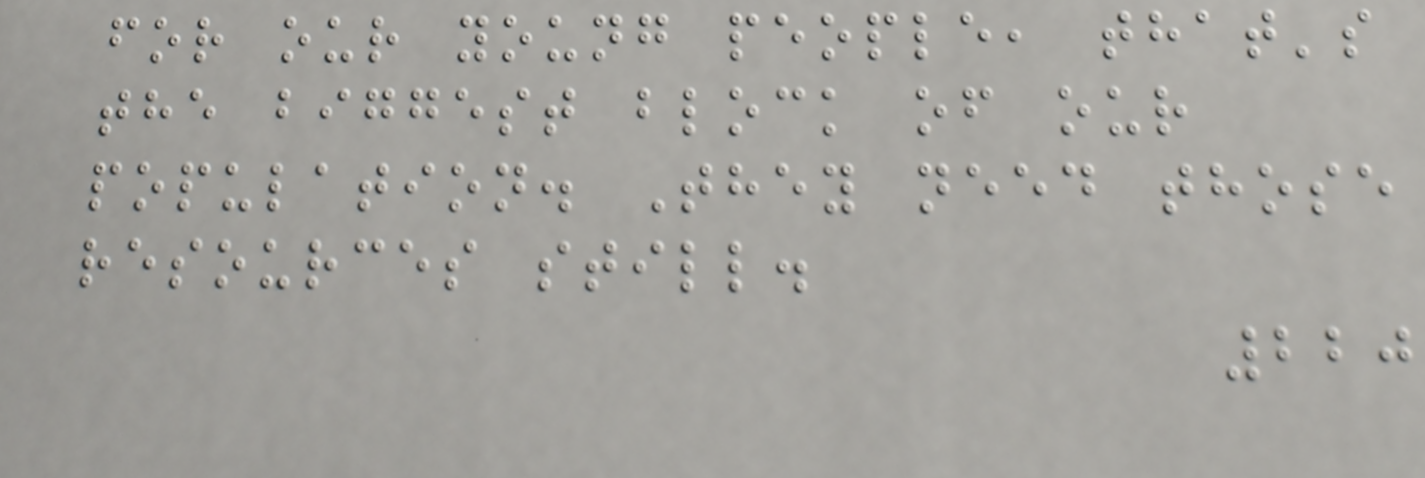for our young people, that's
the biggest block of our
population. They need those
resources still.
220
